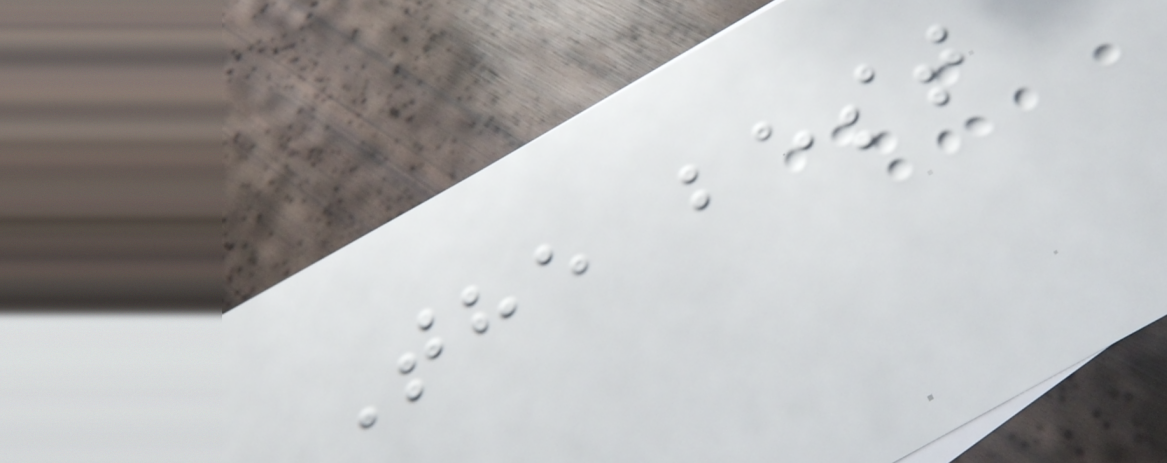The best
